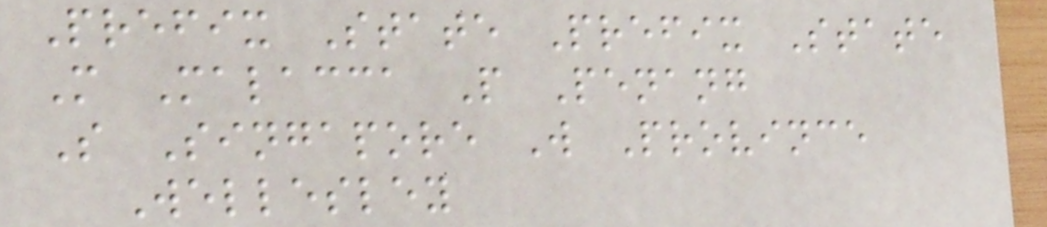Prefix State Prefix State
M Malacca P Penang
S Singapore W Province
Wellesley
